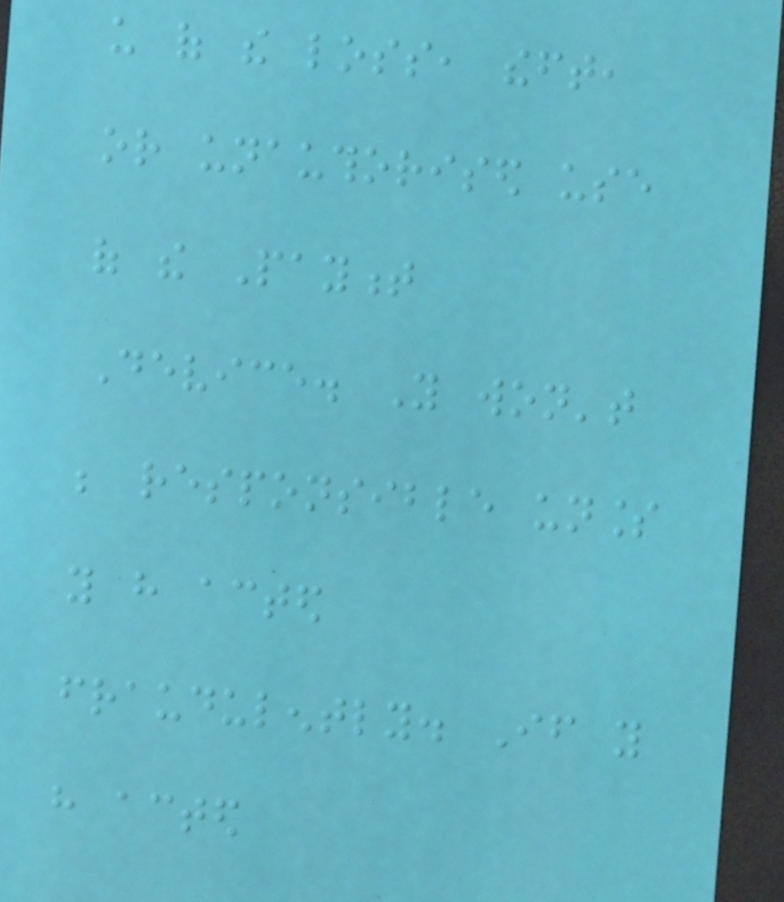us of the loss, theft,
or unauthorised use
of the Payment
Device. You won't
be responsible unless
you have acted
fraudulently. If you
have acted
